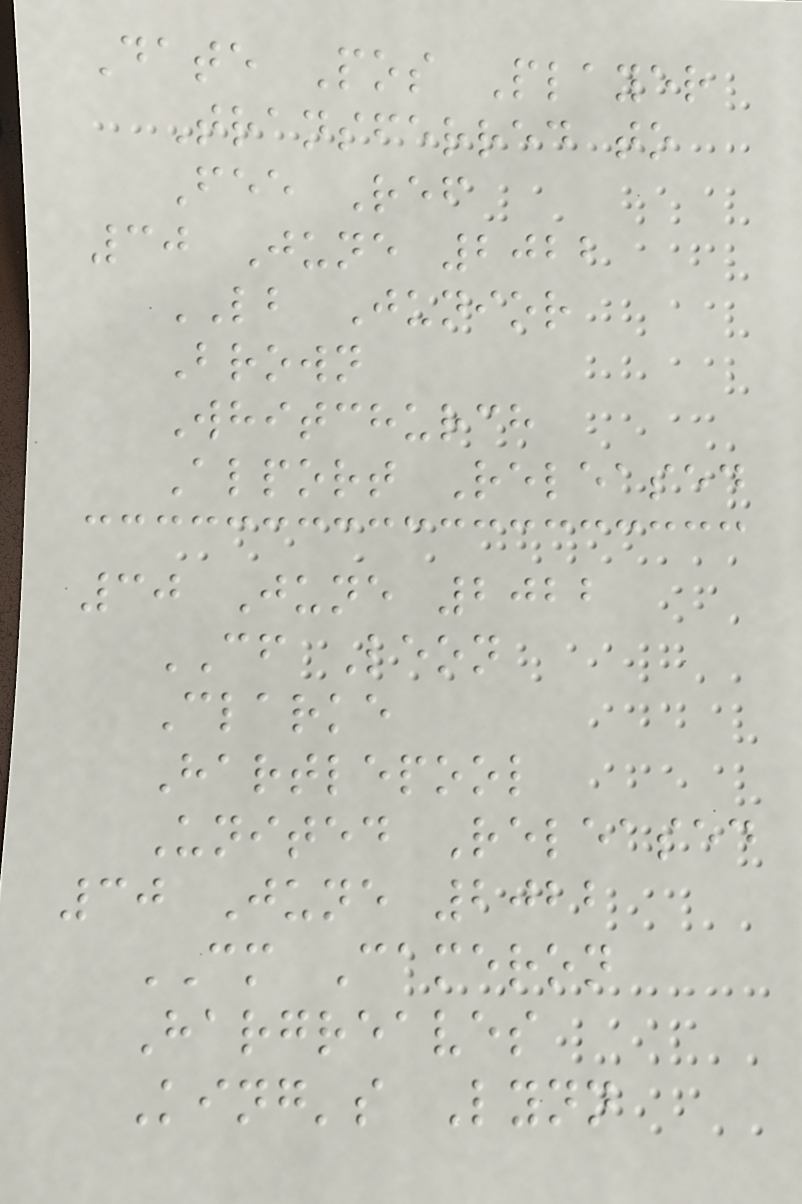Date Pos Player
Transferred to
Fee Ref
30 June 2022
LB Junior
Brown
Whitchurch
Alport Released
30 June 2022
CF Leon
Clarke
Hartlepool
United Released
30 June 2022
CM Cameron
Hargreaves
King's Lynn
